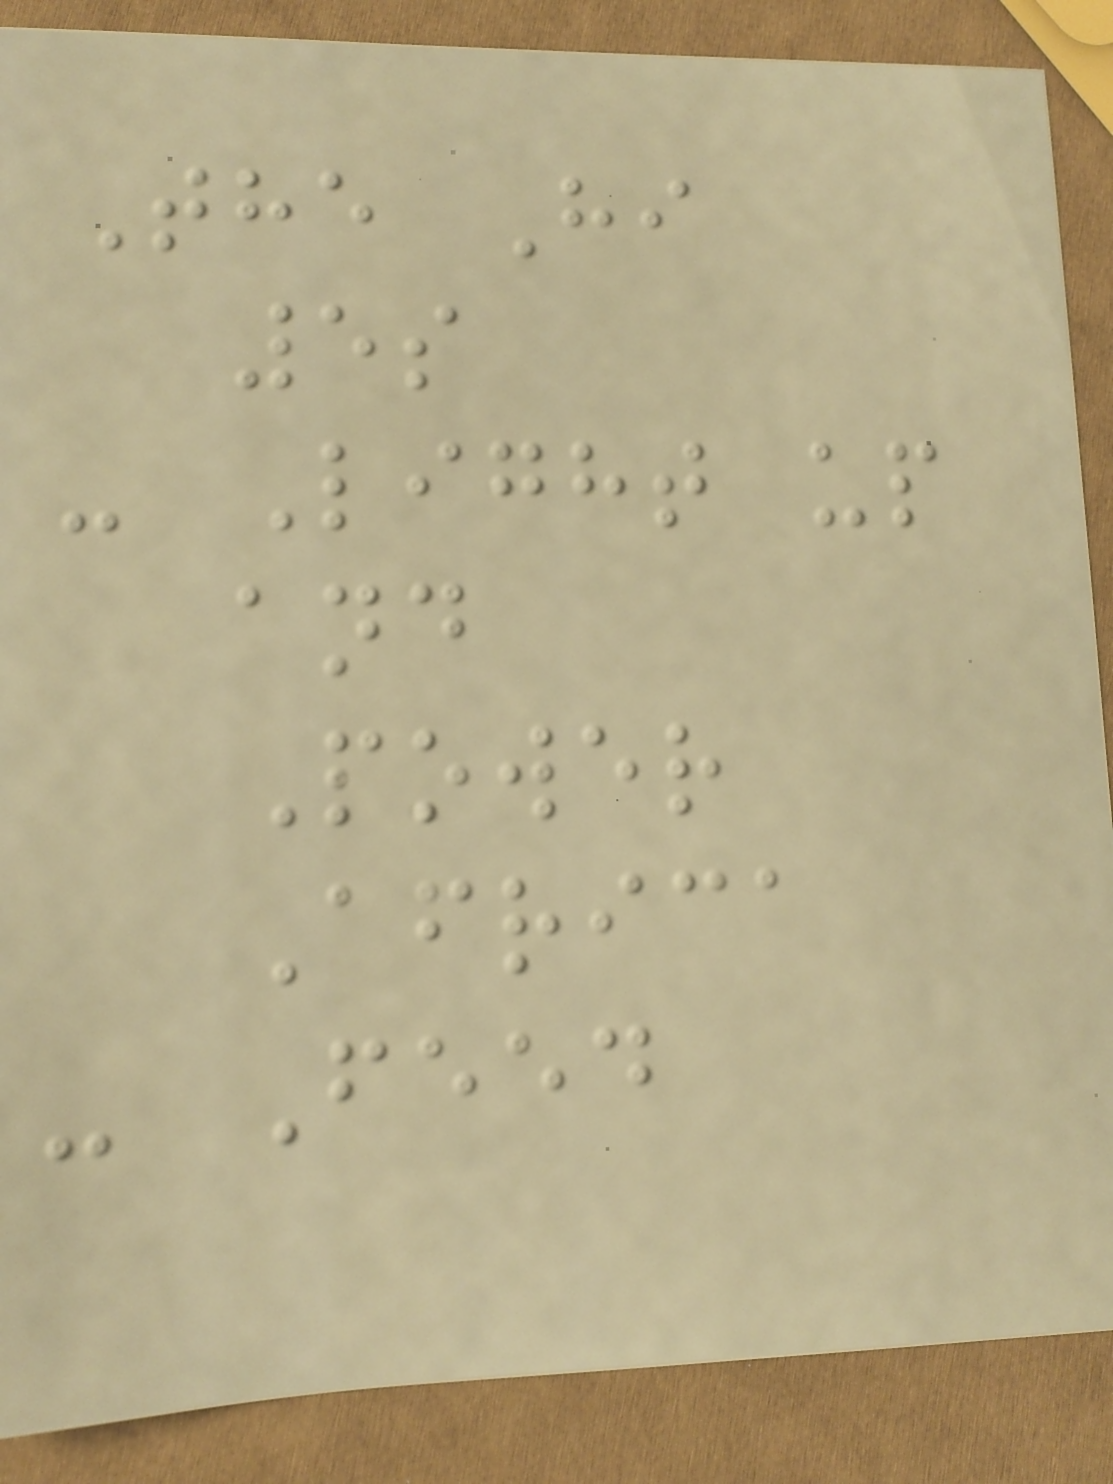The Hi
5s
- Light up
and
Power
Africa
- Feed
